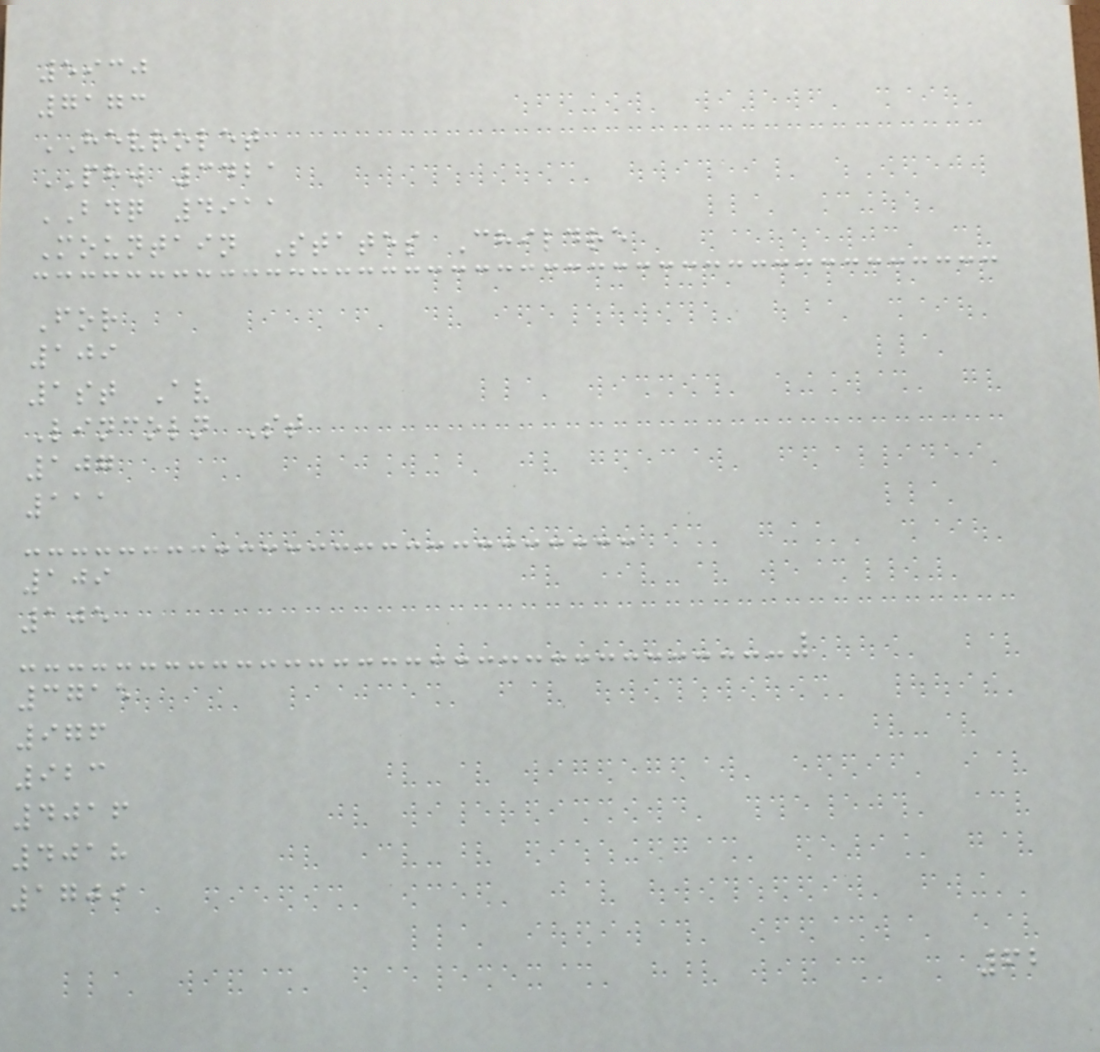5930
7173
HEVROLET
PHW 3421
BDQ 4911
Mountain States Childre
For
109
1st Av
Lincoln St
107
111
109
105
3715
976
923
4016
4018
1709
62
